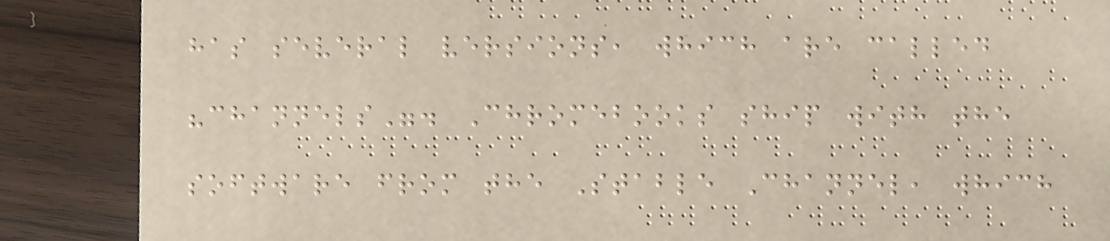has several versions, which are called
"channels". Chromebooks ship with the
software from the Stable Channel, which
